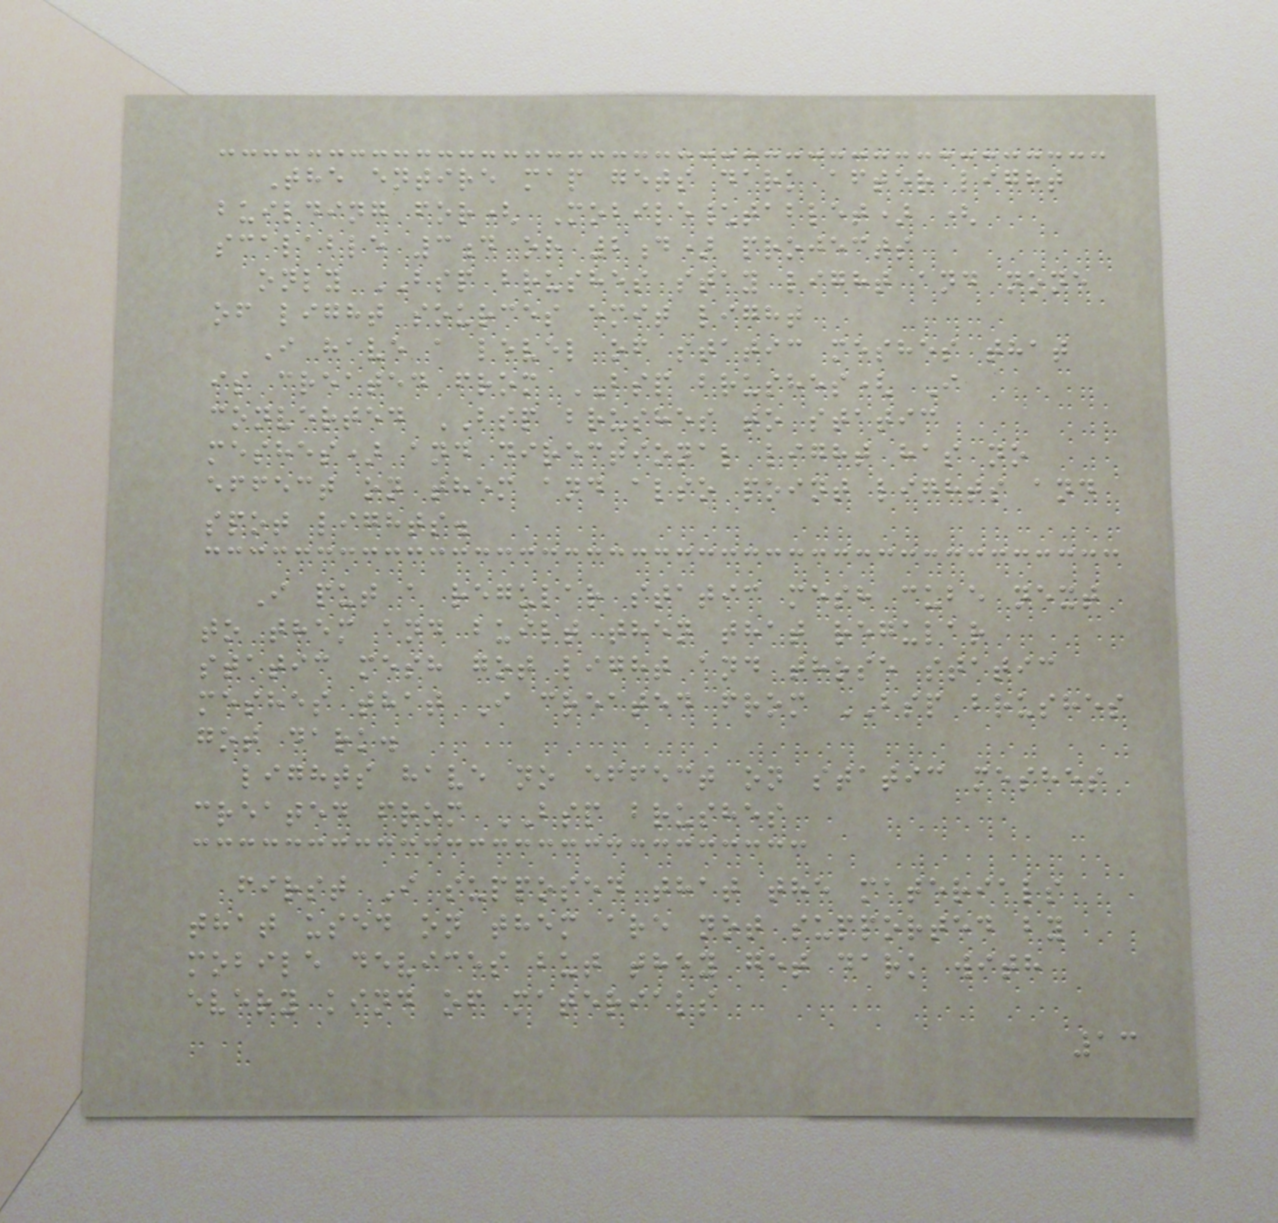The entire map gets dark after light
building for( Mobile\tablet) (
scalable 3d or 2d) projects
only BSP brushes stay light and none
of light sources emit light
I have a level of static meshes that
is created from BSP brushes( I
converted BSP brushes to static
meshes) and directional light has no
effect on them and also point lights and
spot lights.
I put a regular static mesh cube next
to them and built then that regular
static mesh got light and those static
meshes that I created from BSP brushes
got dark.
lights have no effect on static meshes
created from BSP brushes
first I supposed that the materials
that used on them are not supported by
mobile devices but they get dark with
every kind of materials
13
